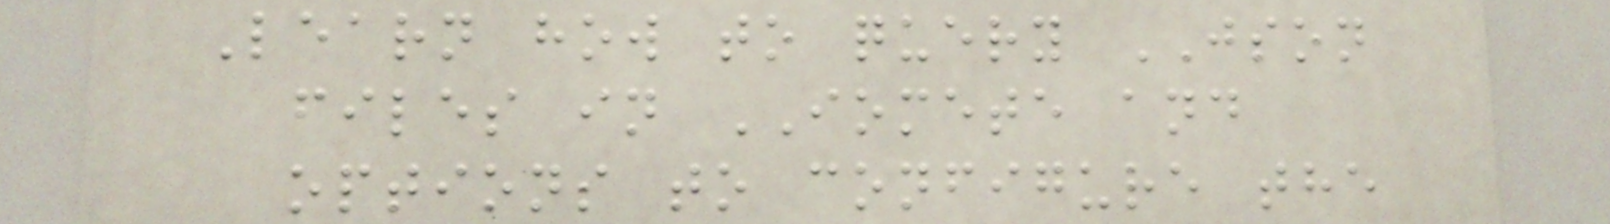Learn how to query JSON
files in IOMETE and
options to configure the
